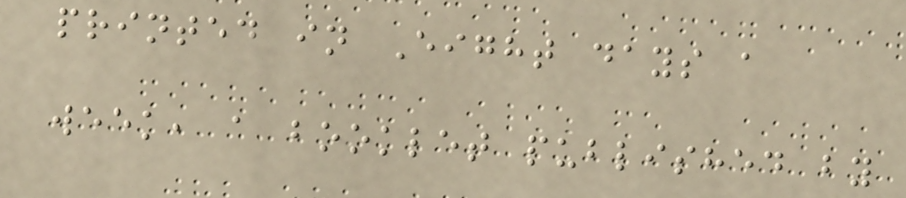printed in Eight days a
week, a booklet published by
